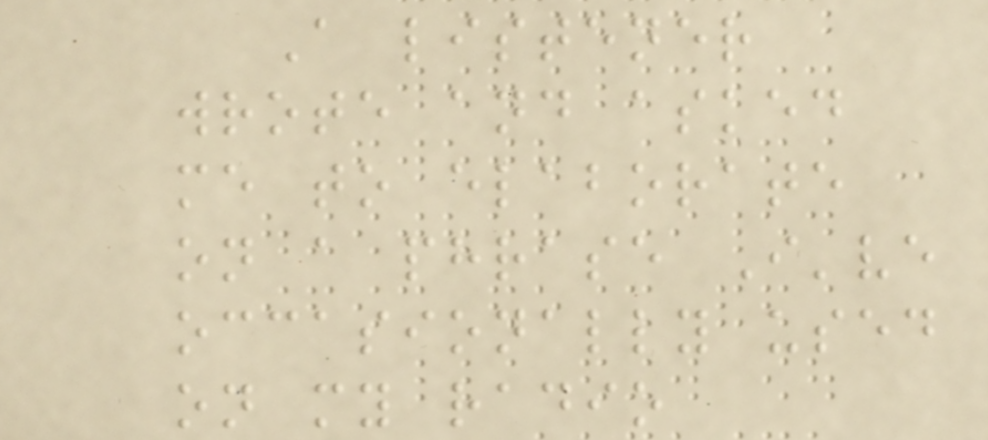A listener
wrote and asked
me to elaborate
on a phrase I've
occasionally used
on my radio
